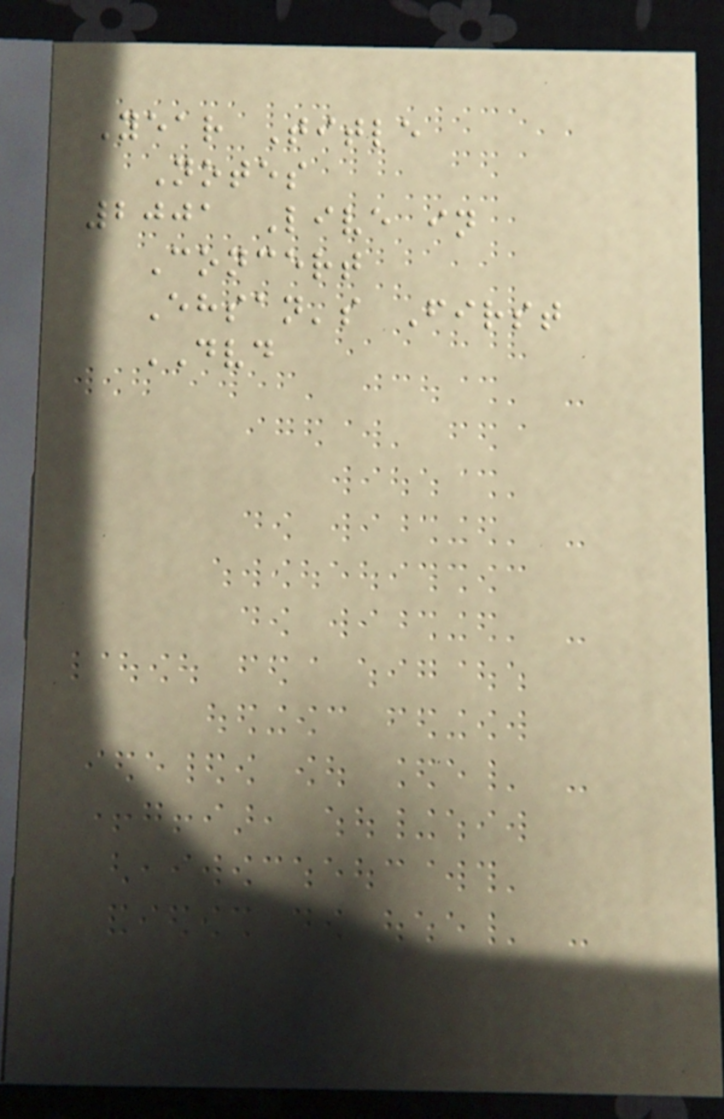Year Title
Notes
2001 Live in
Concert
Ehsan's First
DVD
